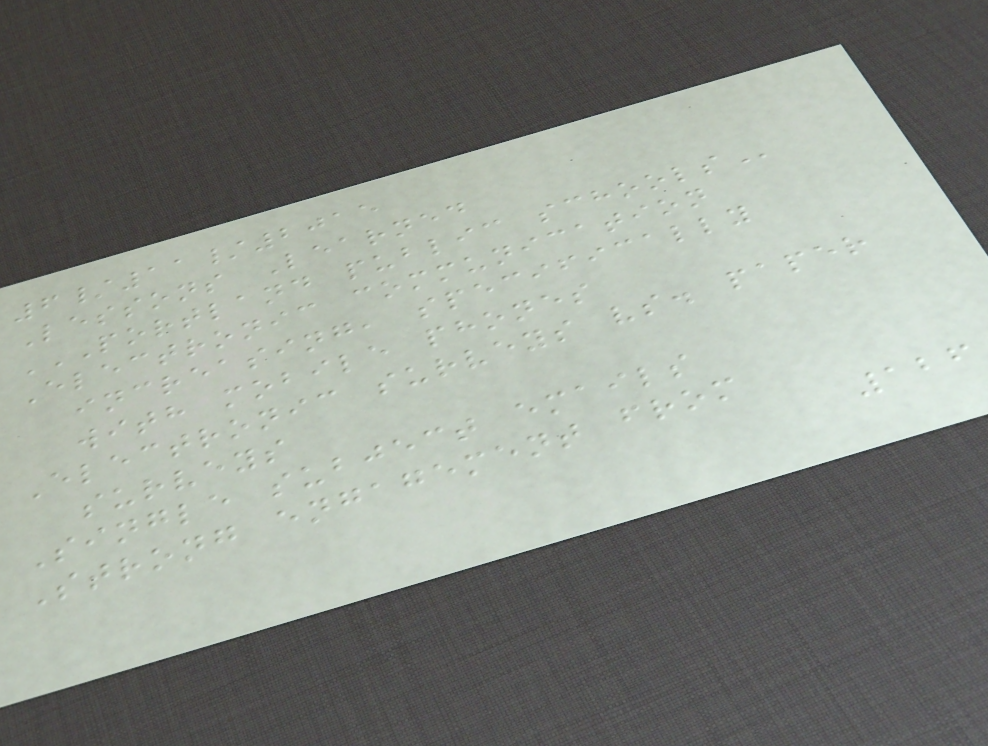6/11/2015
Lessons Learned
PORTLAND PUBLIC SCHOOLS
Electronic communication
increasing, specifically
with mobile phones
Electronic surveys vs. paper
surveys
Single subject emails
Strong engagement from
126
